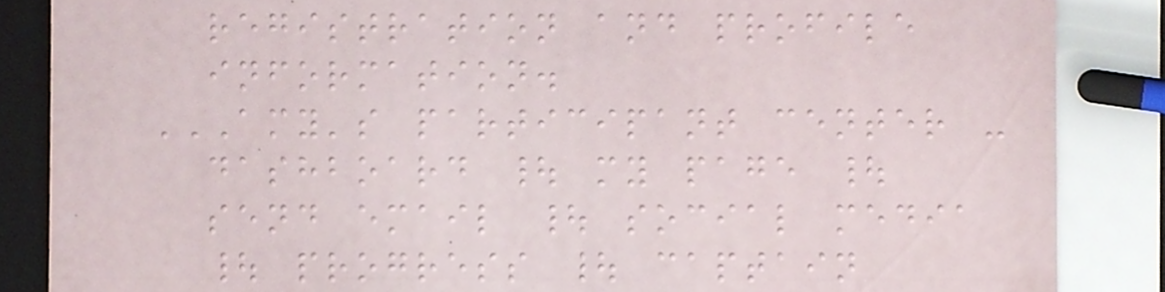registration and profile
information.
AMY'S PARTICIPANT CENTER -
DASHBOARD | MY PAGE |
SEND EMAIL | SOCIAL MEDIA
| PROGRESS | CAPTAIN
